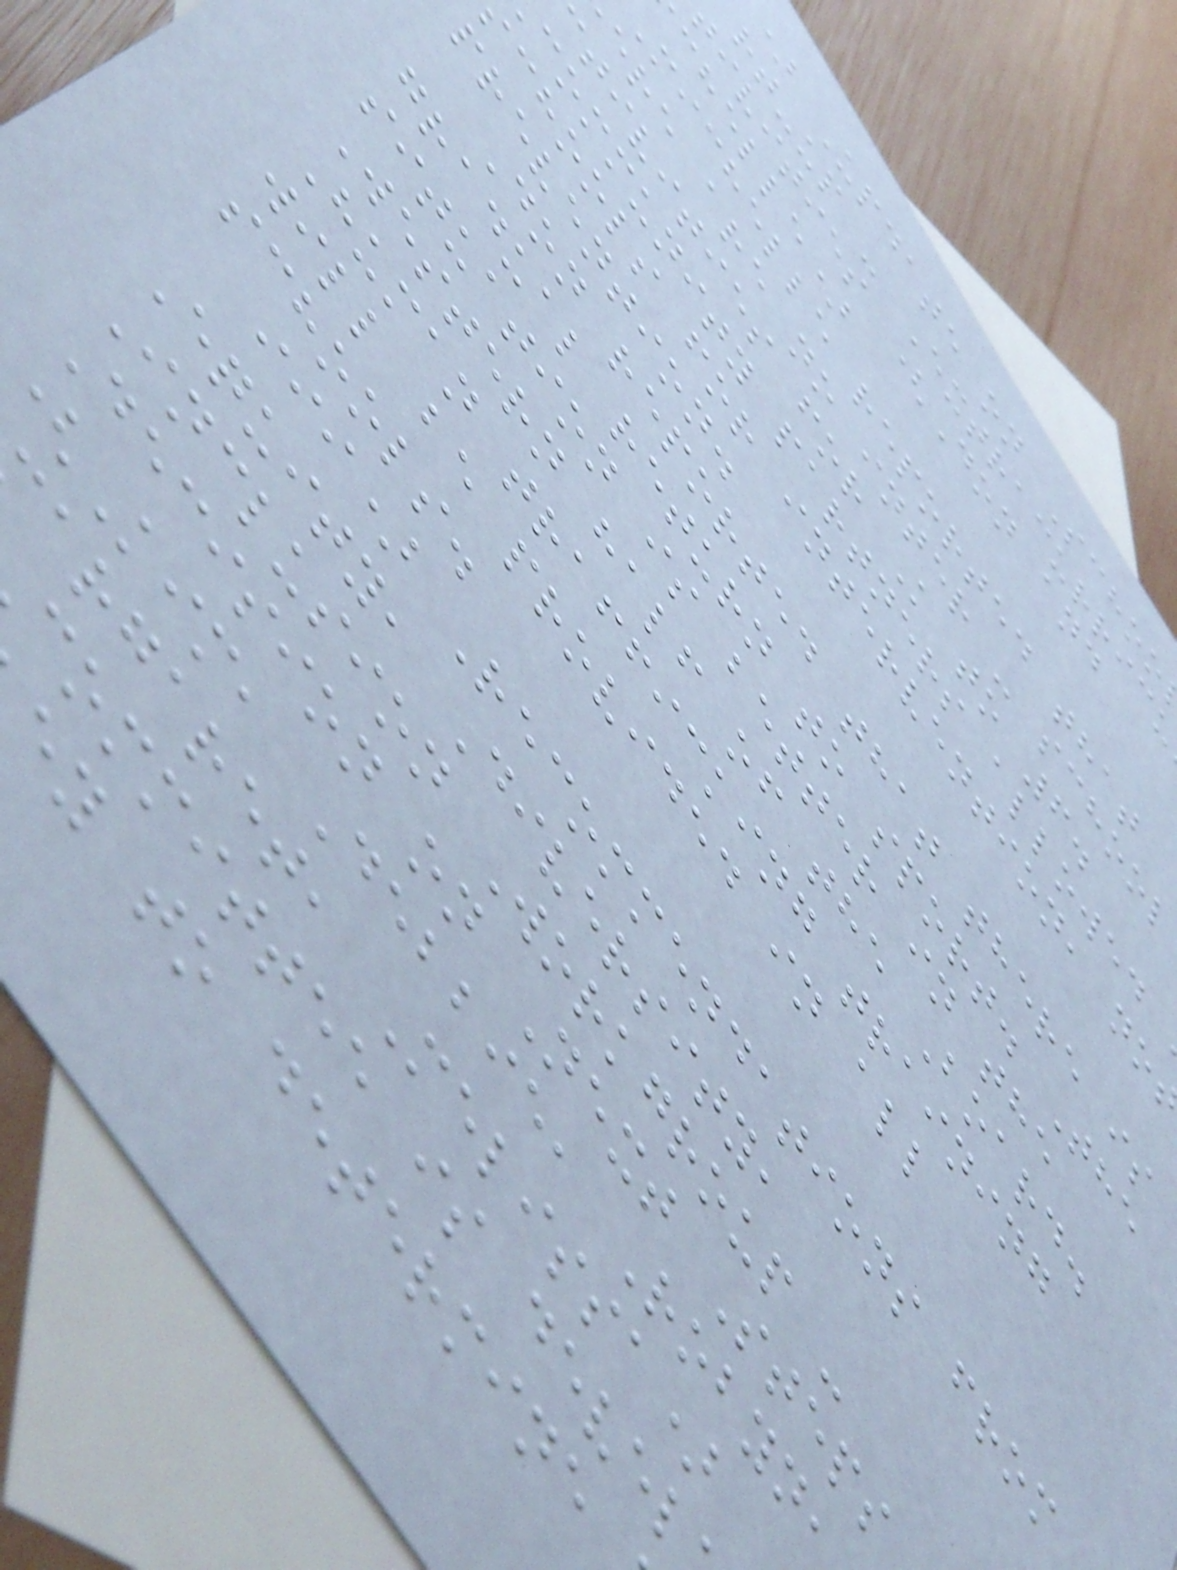) Update on Schoo
rt-up - Extracurric
tivities (Don and
chelle)
Michelle reported that
ere are no inter - school
ctivities for K to 6.
community partners allowed
chools for intervention, no
prevention.
Don reported that there is
gradual return to sport. The
situation is better in the
Western half of the Board.
Human trafficking training
will be provided in all
schools.
iii) Recommendations from
Equity, Diversity,
Inclusion Workgroup -
Decision on Next Steps
Kim, Debbie, Robyn,
argaret, Melissa)
committee is devel
ey to determine
